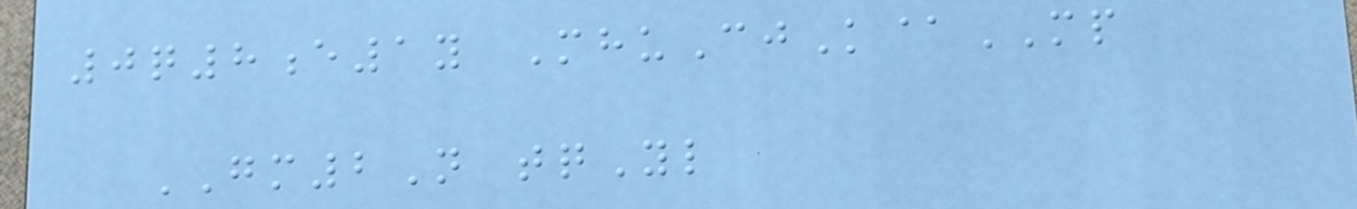0q8e1y MhuCjK@MP
GM2N tqYl
